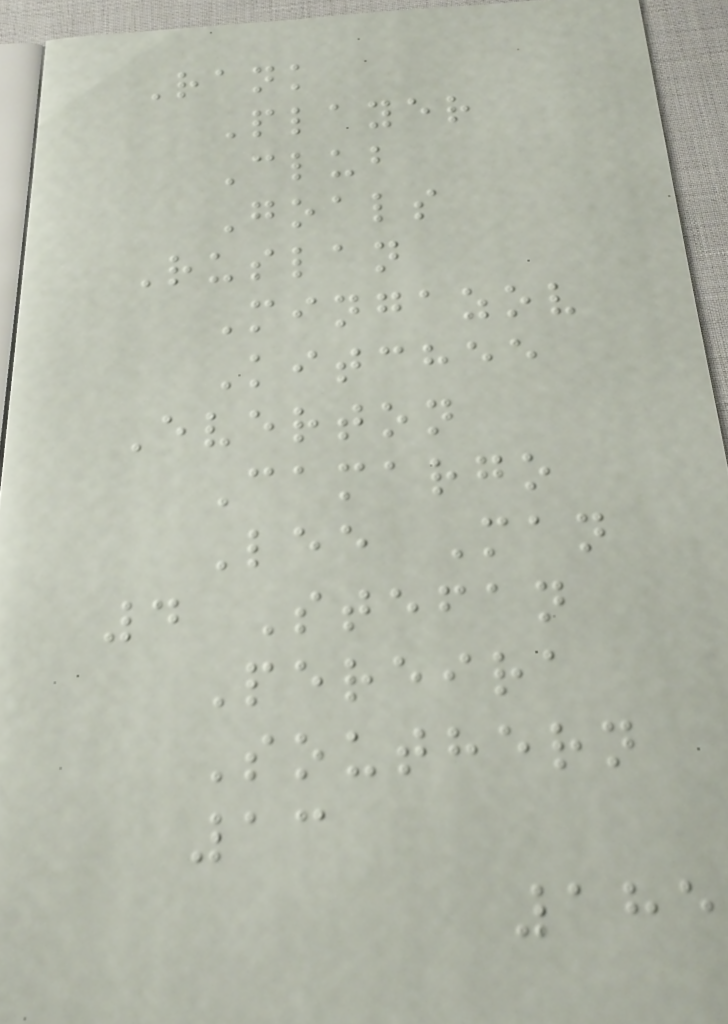Rank
Player
Club
Goals
Ruslan
Mingazov
Kitchee
Everton
Camargo
Lee Man
4 Stefan
Pereira
Southern
13
185
